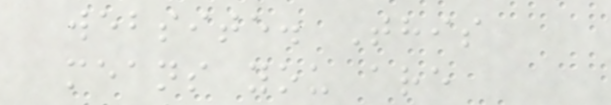website. This
means you are
